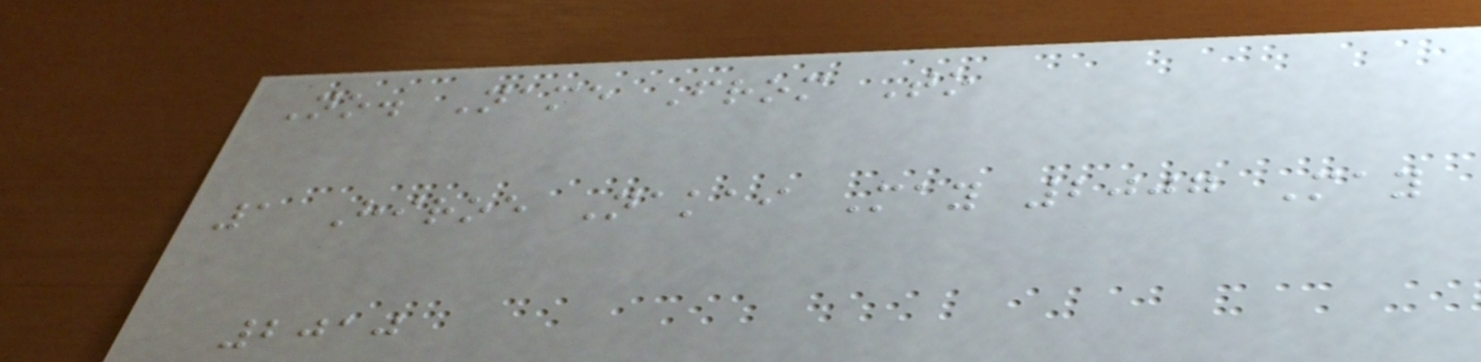No. Name From To
1 Hiroe Nakai May 2007 May
2010
